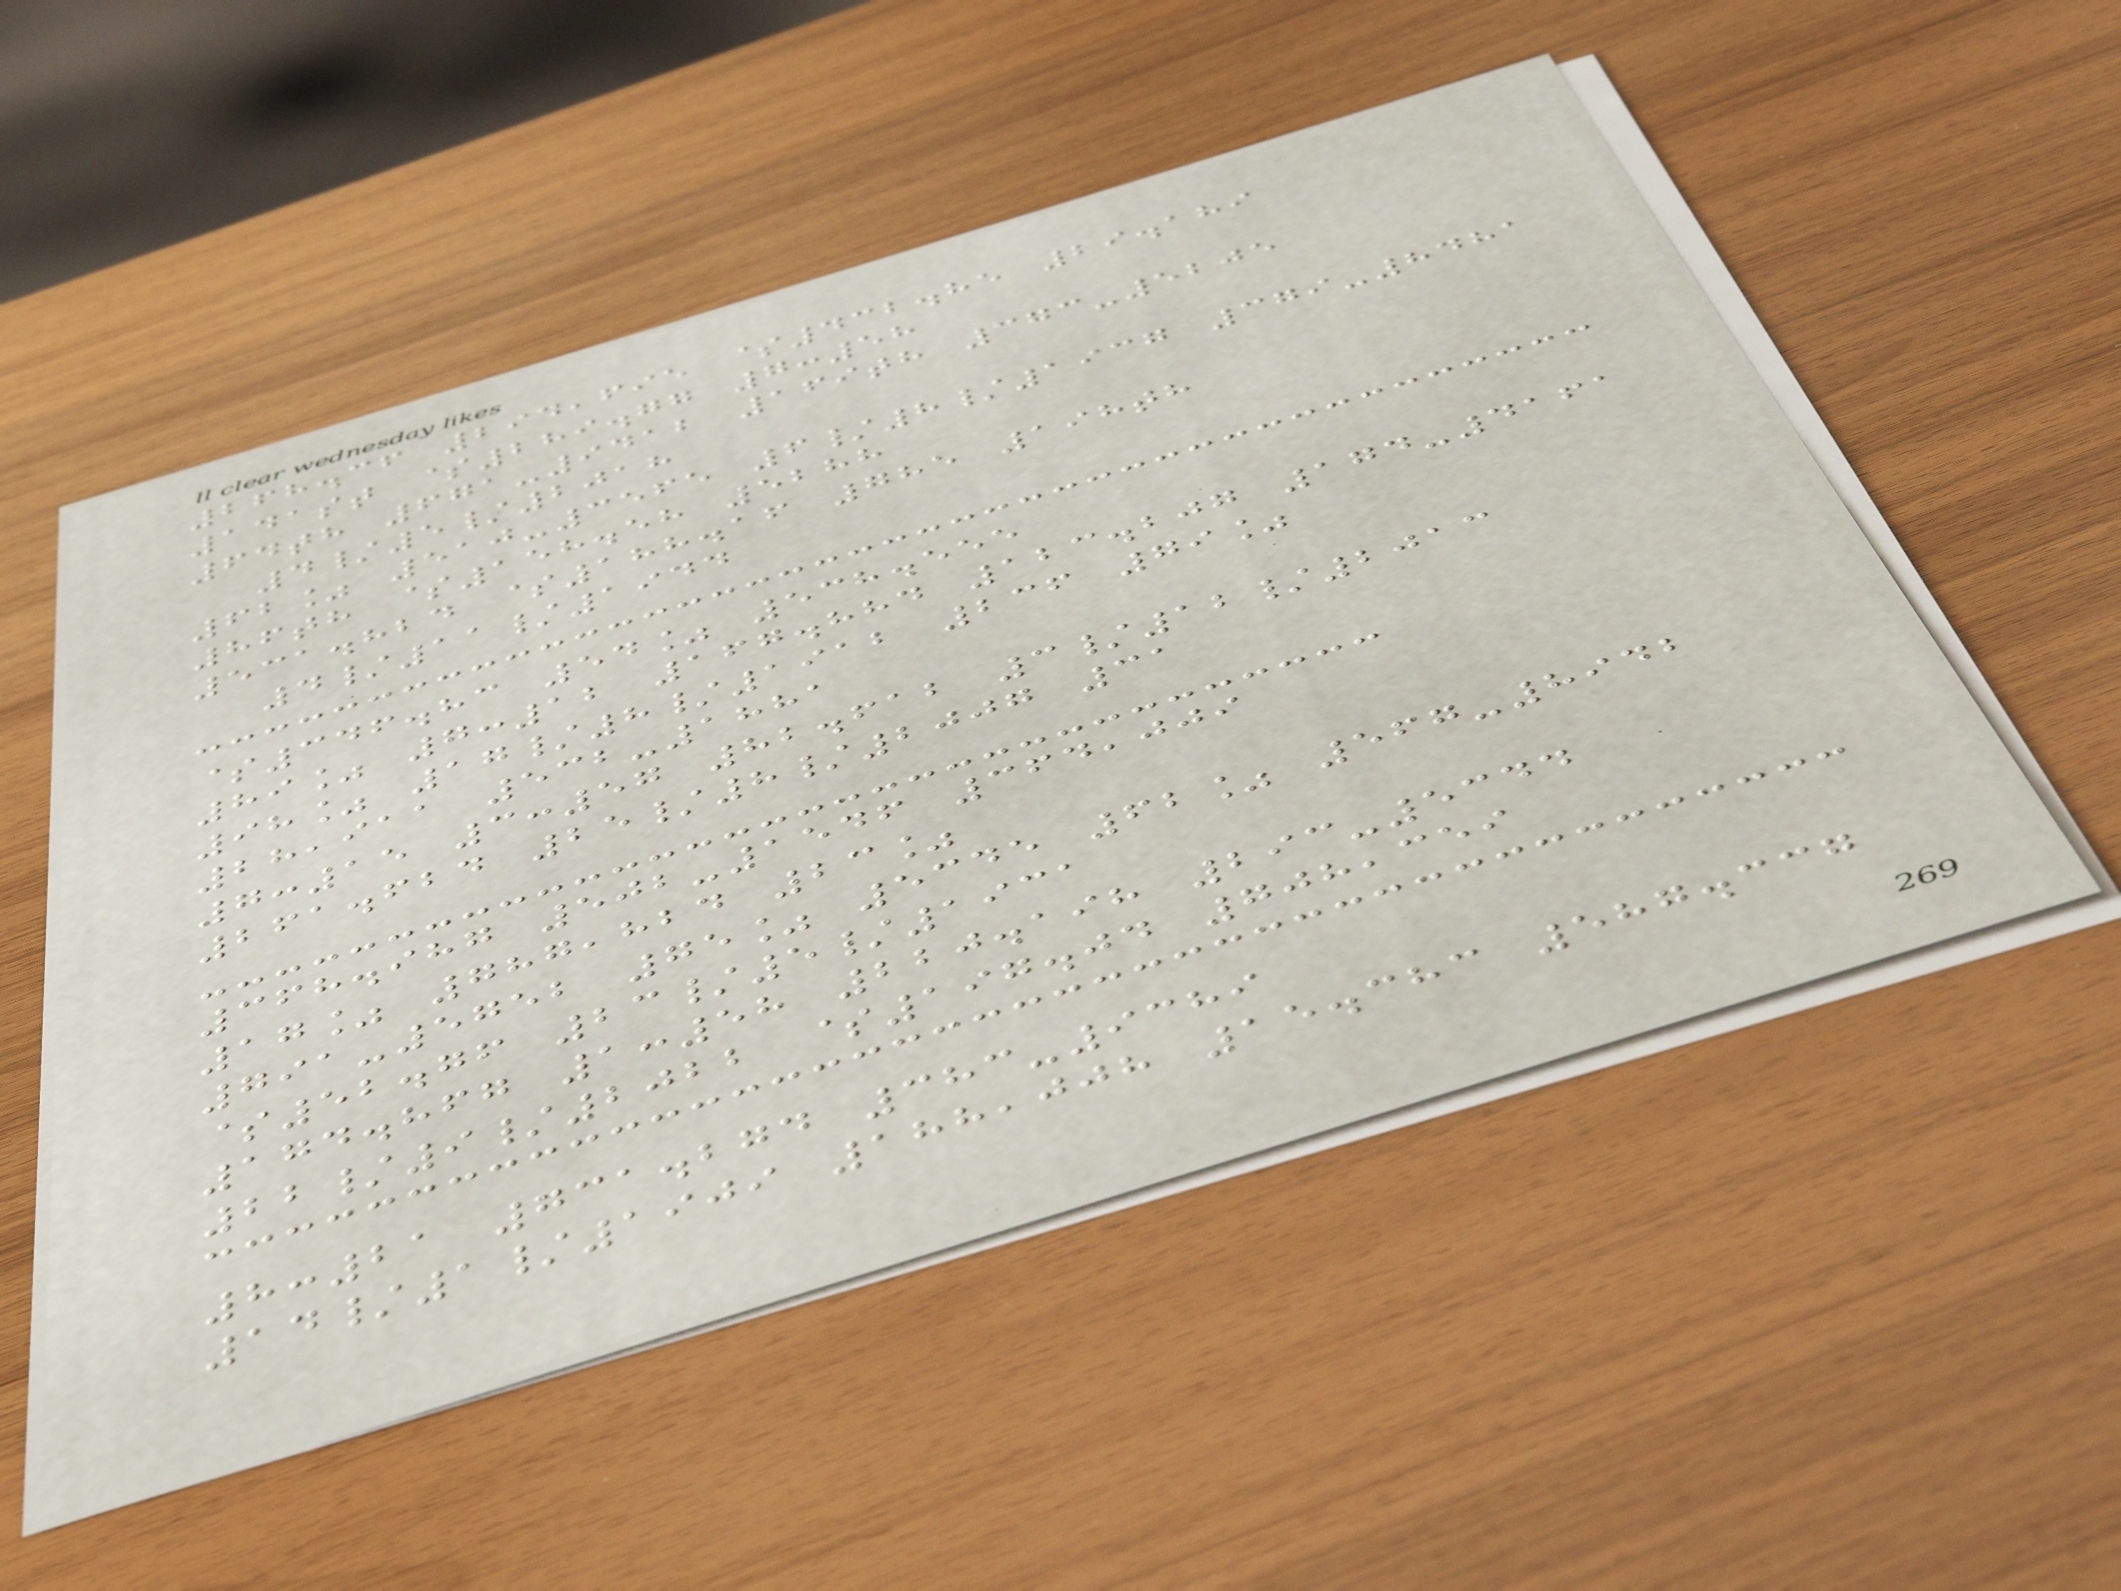268.36 294,695 $432.85 29.189
141st $289.77 7:58
64th 671-9412 169th 373-5205
4/5/2018
62% 510-3565 6/8/1937 379-8481
86th $158.58 5288
531.824 $188.16 785 198th
4/11/1944
$346.83 54% 538.555
89% 7:12 167.884 123.207 174-4161
98% 17/8/1912 236 79%
28,911 532-1881
7:15 3:57 82.612 3/12/2013
261.624 25/8/2007 31
368.987 502-1546 364,009
17% 787,824 23%
791-5752 75% 5345 62% 567-8942
$52.76 23/5/1931
174.867 1:58 220.198 293-5344
22/9/2022 $197.04 708,359
8:21 731.274 383-9389
14/1/1909 188,008 15.383 587.337
